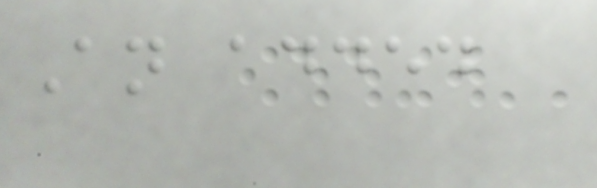An added
